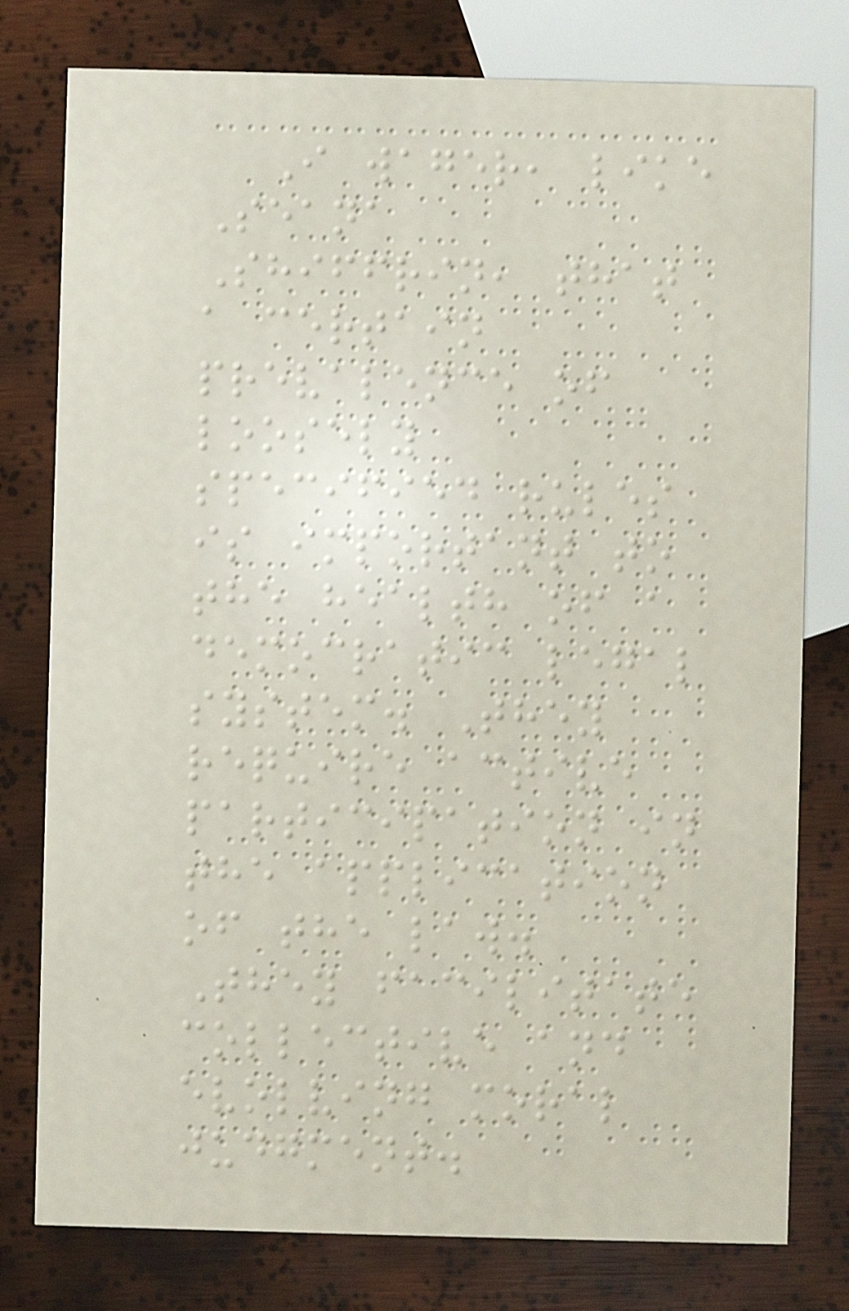I wager, like
Seana
Shiffrin, that
a certain
prevalence of
loosely
specified rules
is important to
the health of a
democratic legal
system. They
require active
participation in
the application
of the law.
They facilitate
collective and
evolving moral
judgment.
